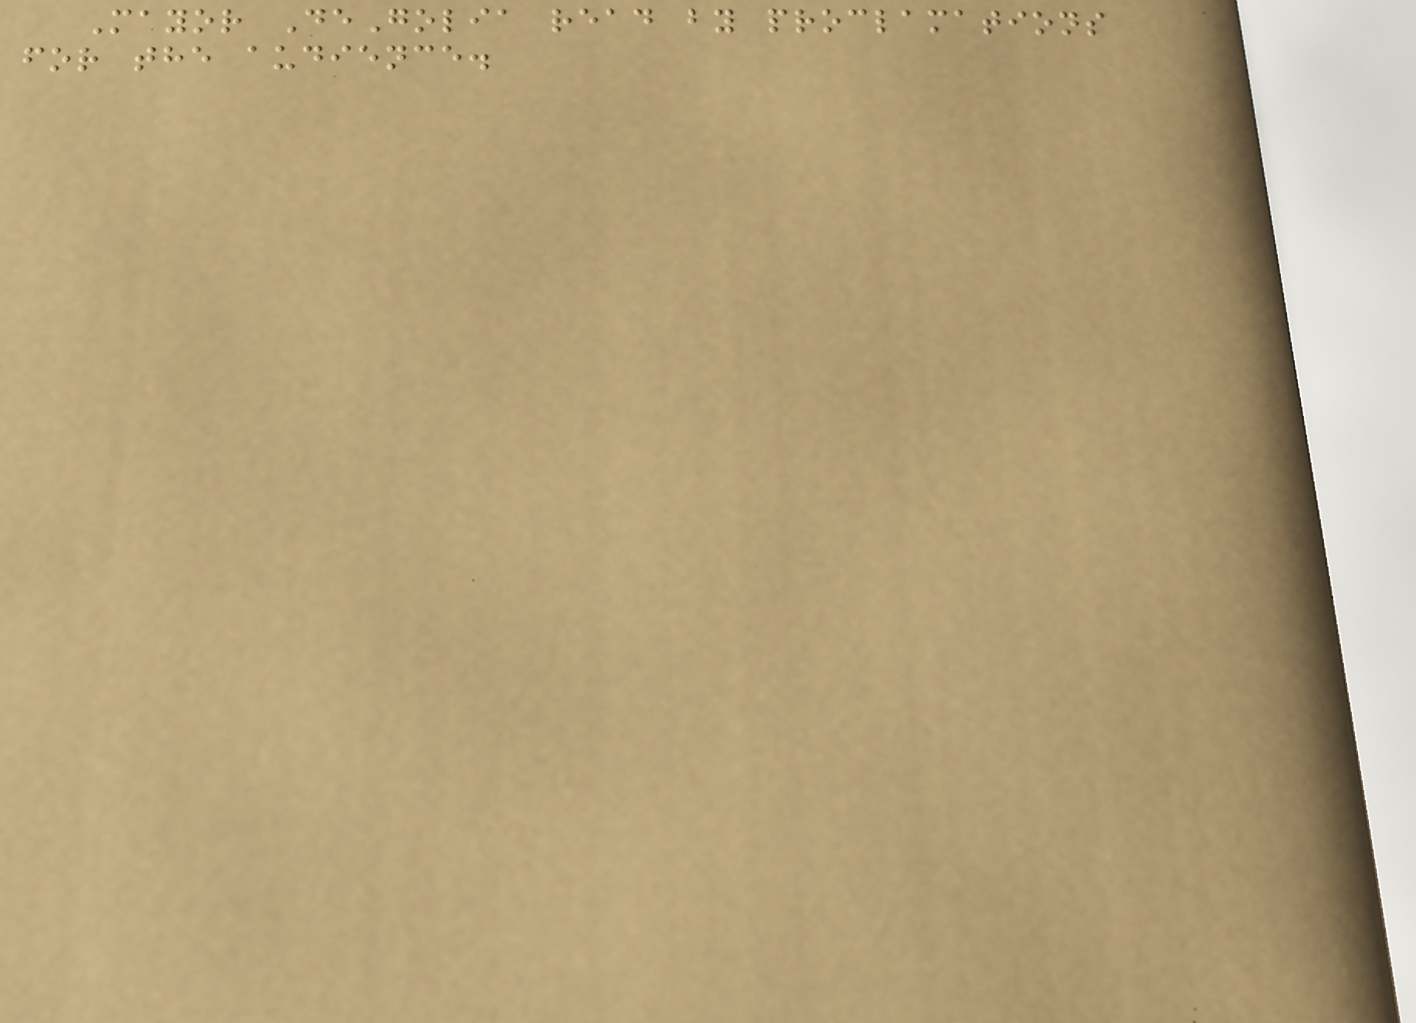Mayor DeGolia read by proclamations
for the audience.
